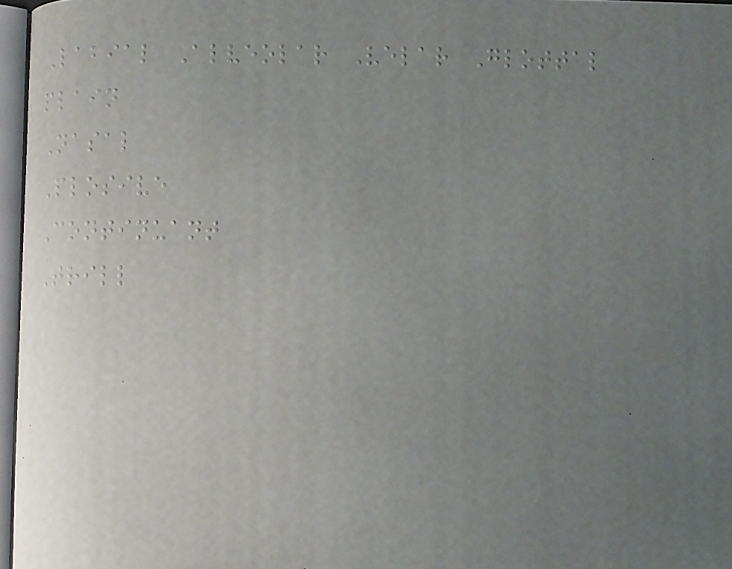Labial Alveolar Velar Glottal
plain
Nasal
Plosive
Continuant
Trill
